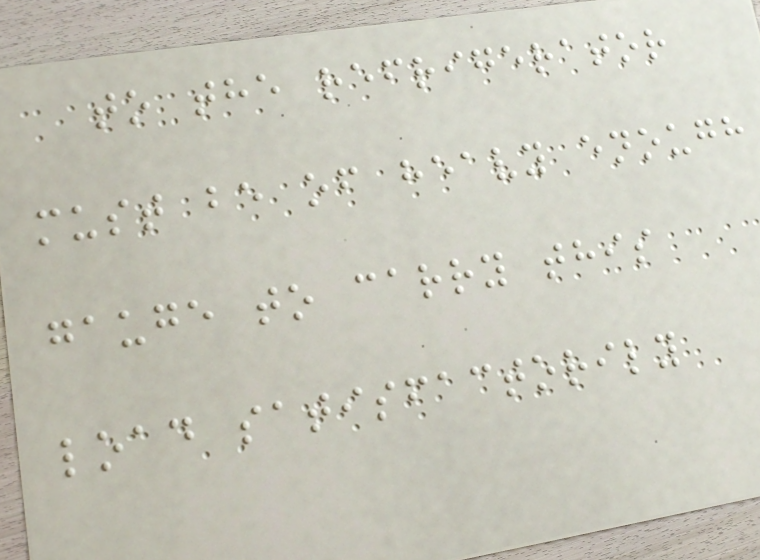to the refrigerator
must be of heavy enough
gauge to carry this
load satisfactorily
